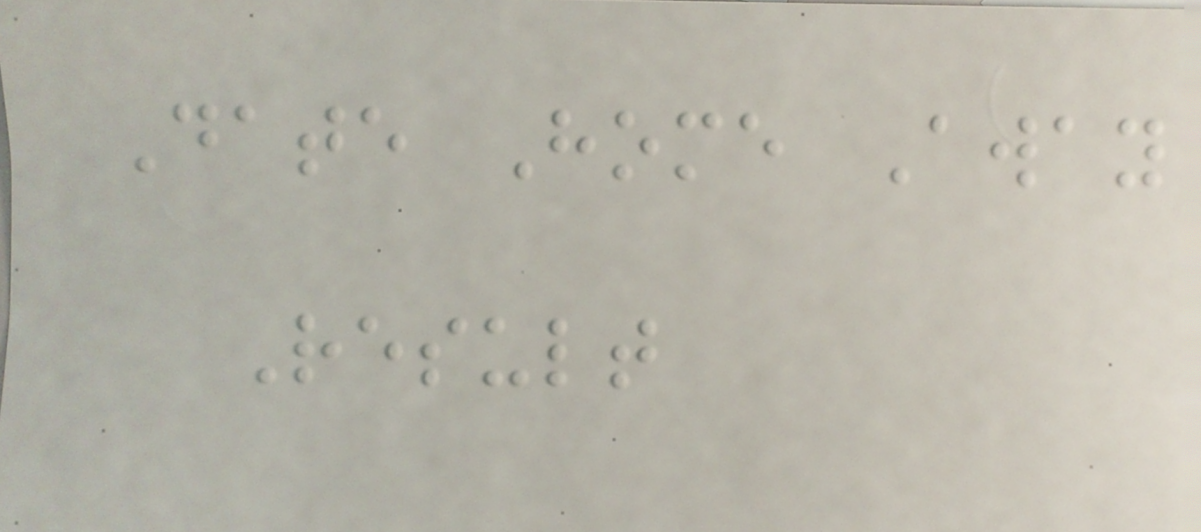Date Home Away
Result
